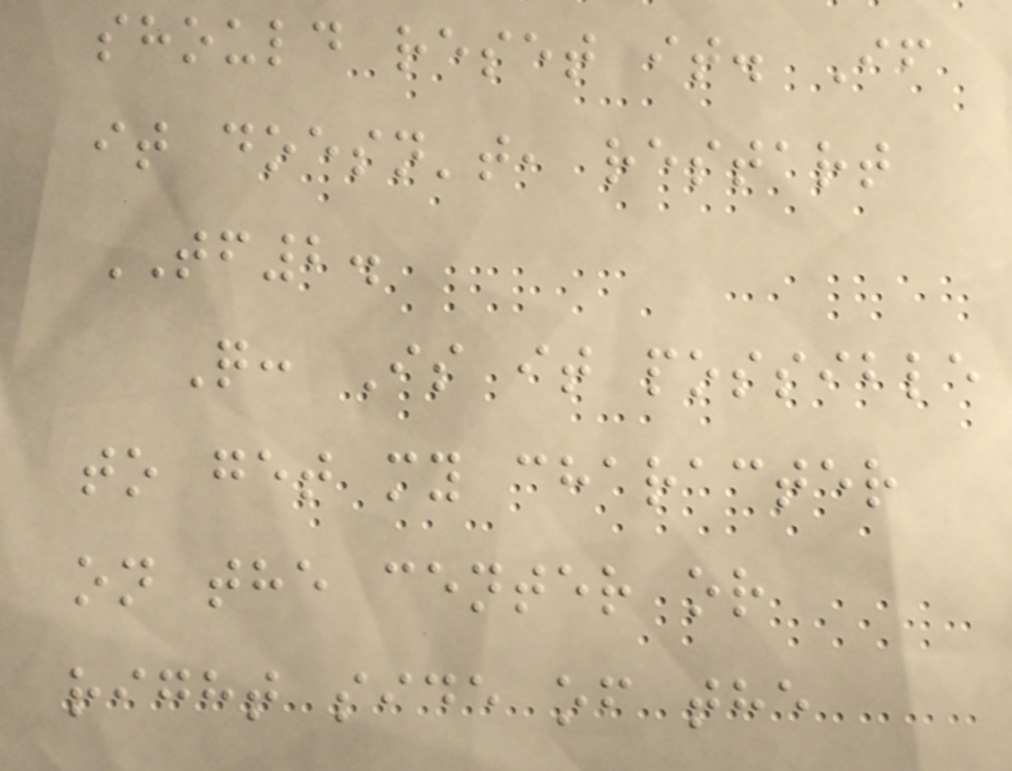should reset it. If
it doesn't, restart
TF2.
Q: Is it possible
to get my character
on the center or
right side of the
